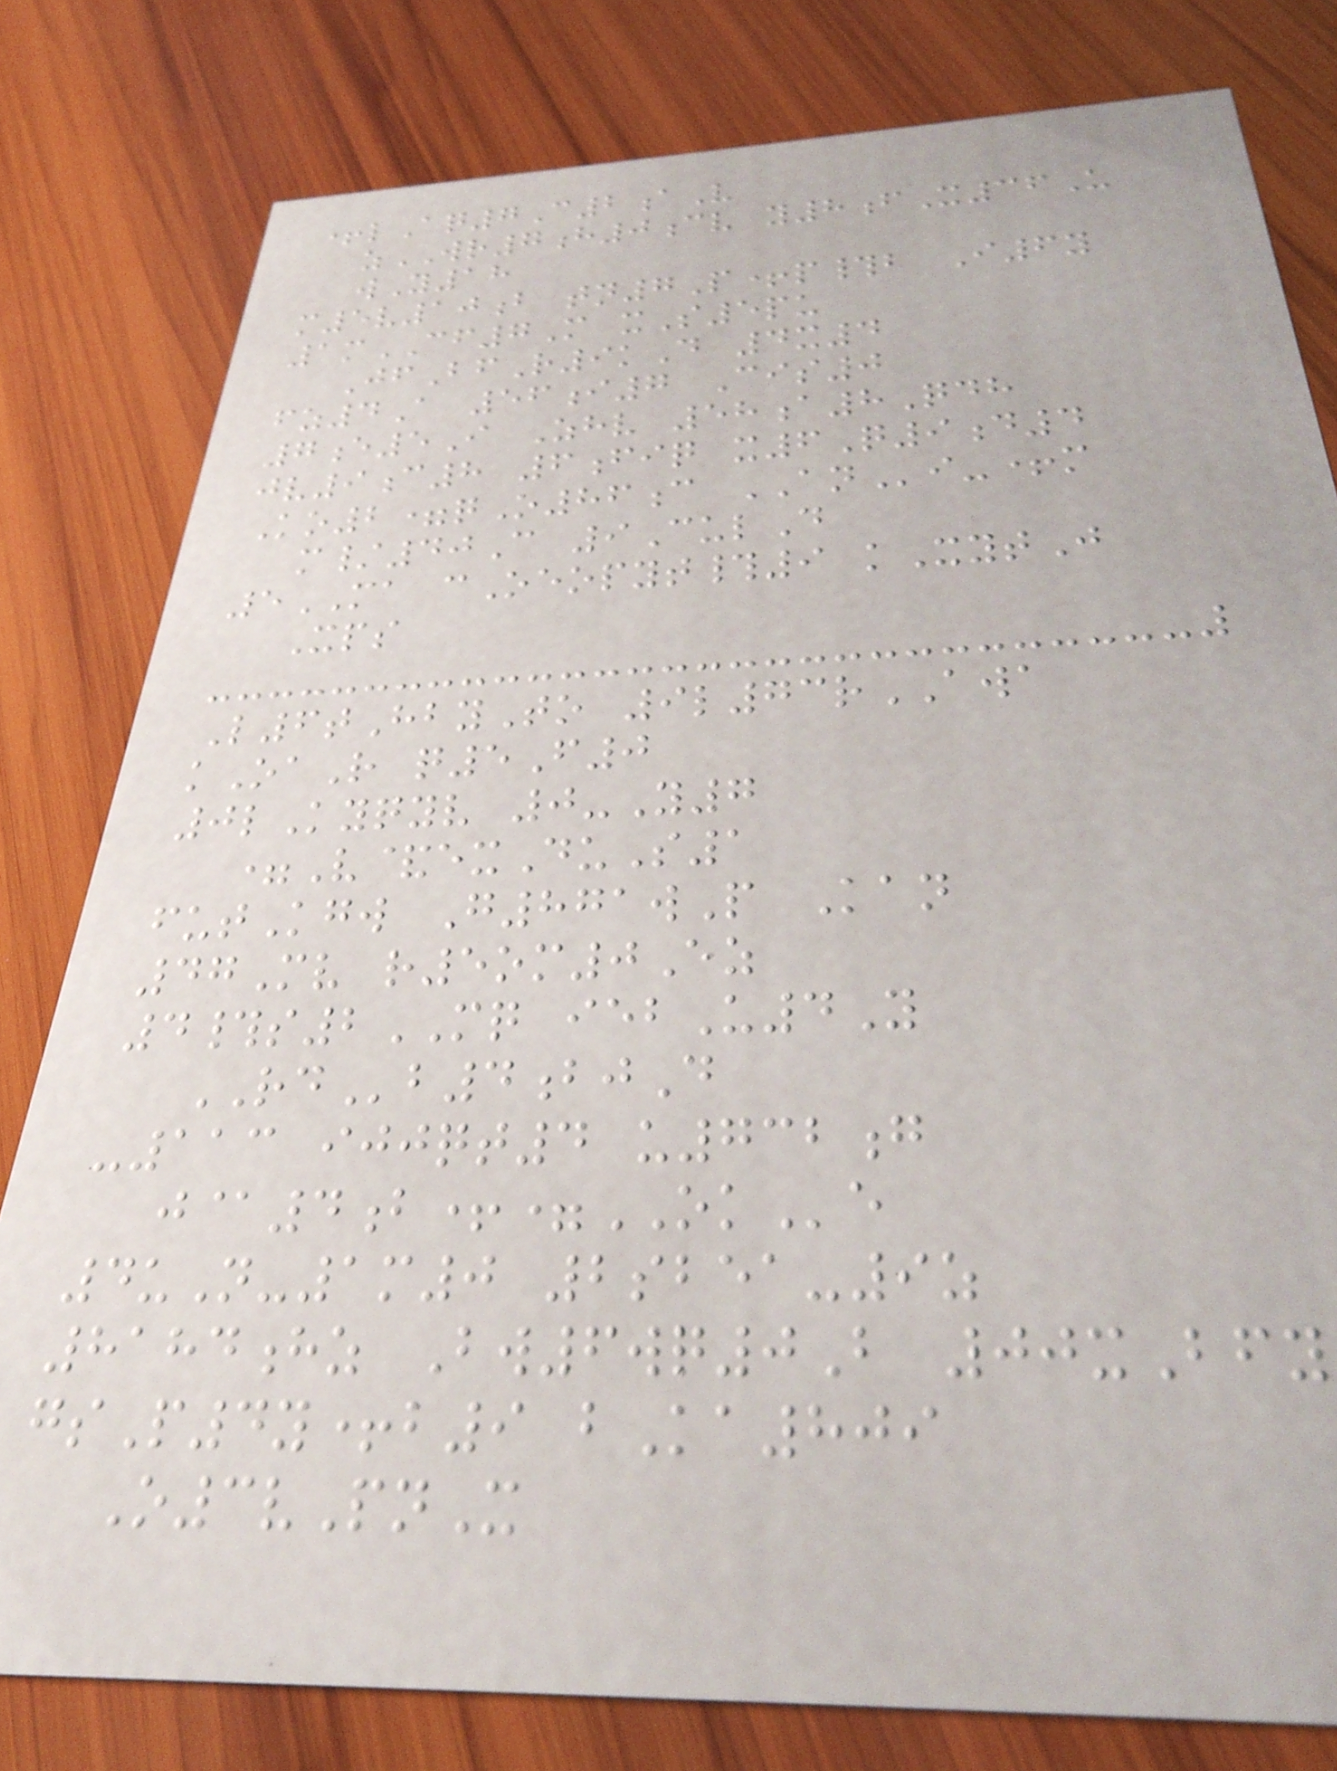+lAq7C2aV
zWR7h0cv y8fX36U
wY18
m5v10b tn7P+p#b I6y
1mCF7M xS5pu
JfBfR9kD 4x4
fz4A 56i7 Cis0
7e5I Zhv 58a8Qdh
jv9c8 6fiq x6Q9d4
Ko2=qO86c ANi-+m
m/40C 9CulD
5MA cOeopyt#9 kXytJ
Xps
L6tHbyTo 9l73rAWA
kOaR q5F0
0lKyqyv 0-Y7
=V&exDuS1
futKgw G871wP Kan
47Mv r5om0Ez
4#s2MQ iebU4Y
RDb4bjD
-113 ijjqt4 u732g
j@4b+=OKe
4uN-1m0 2sbea-9z
8184hz Bw6wq0B 00xBfy
gsP4y+b9 bKa809
O3vPnX
